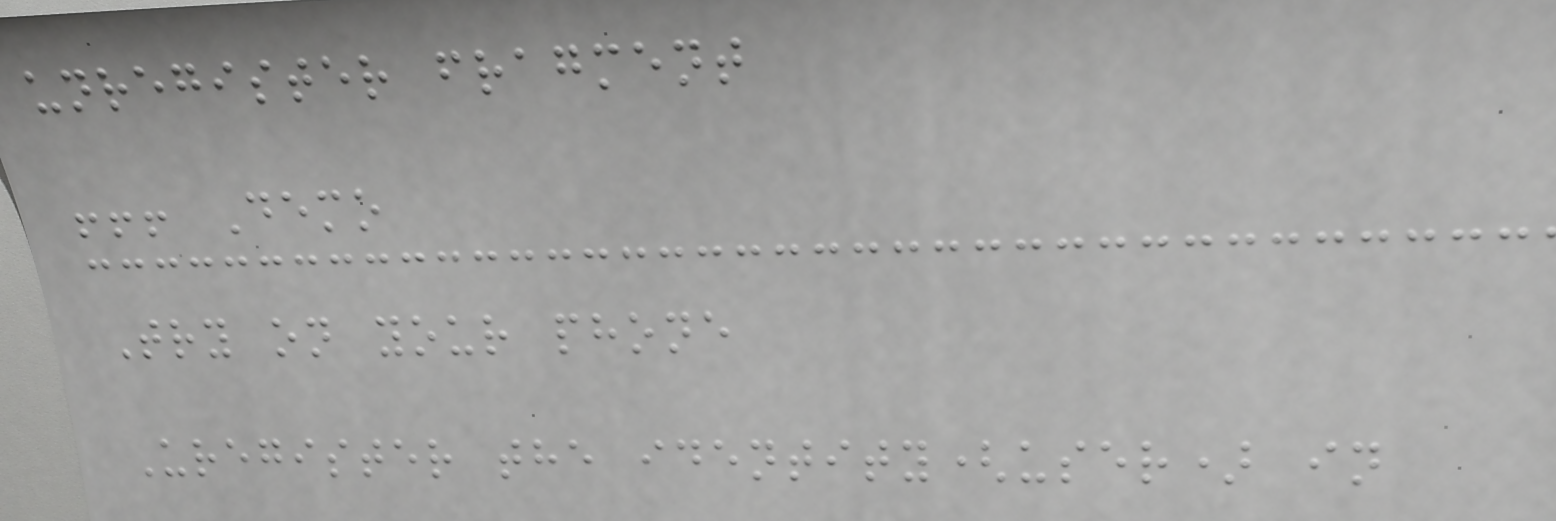unregister fragment
!!! Demo
Try on your phone
Uregister the identity(user) in
